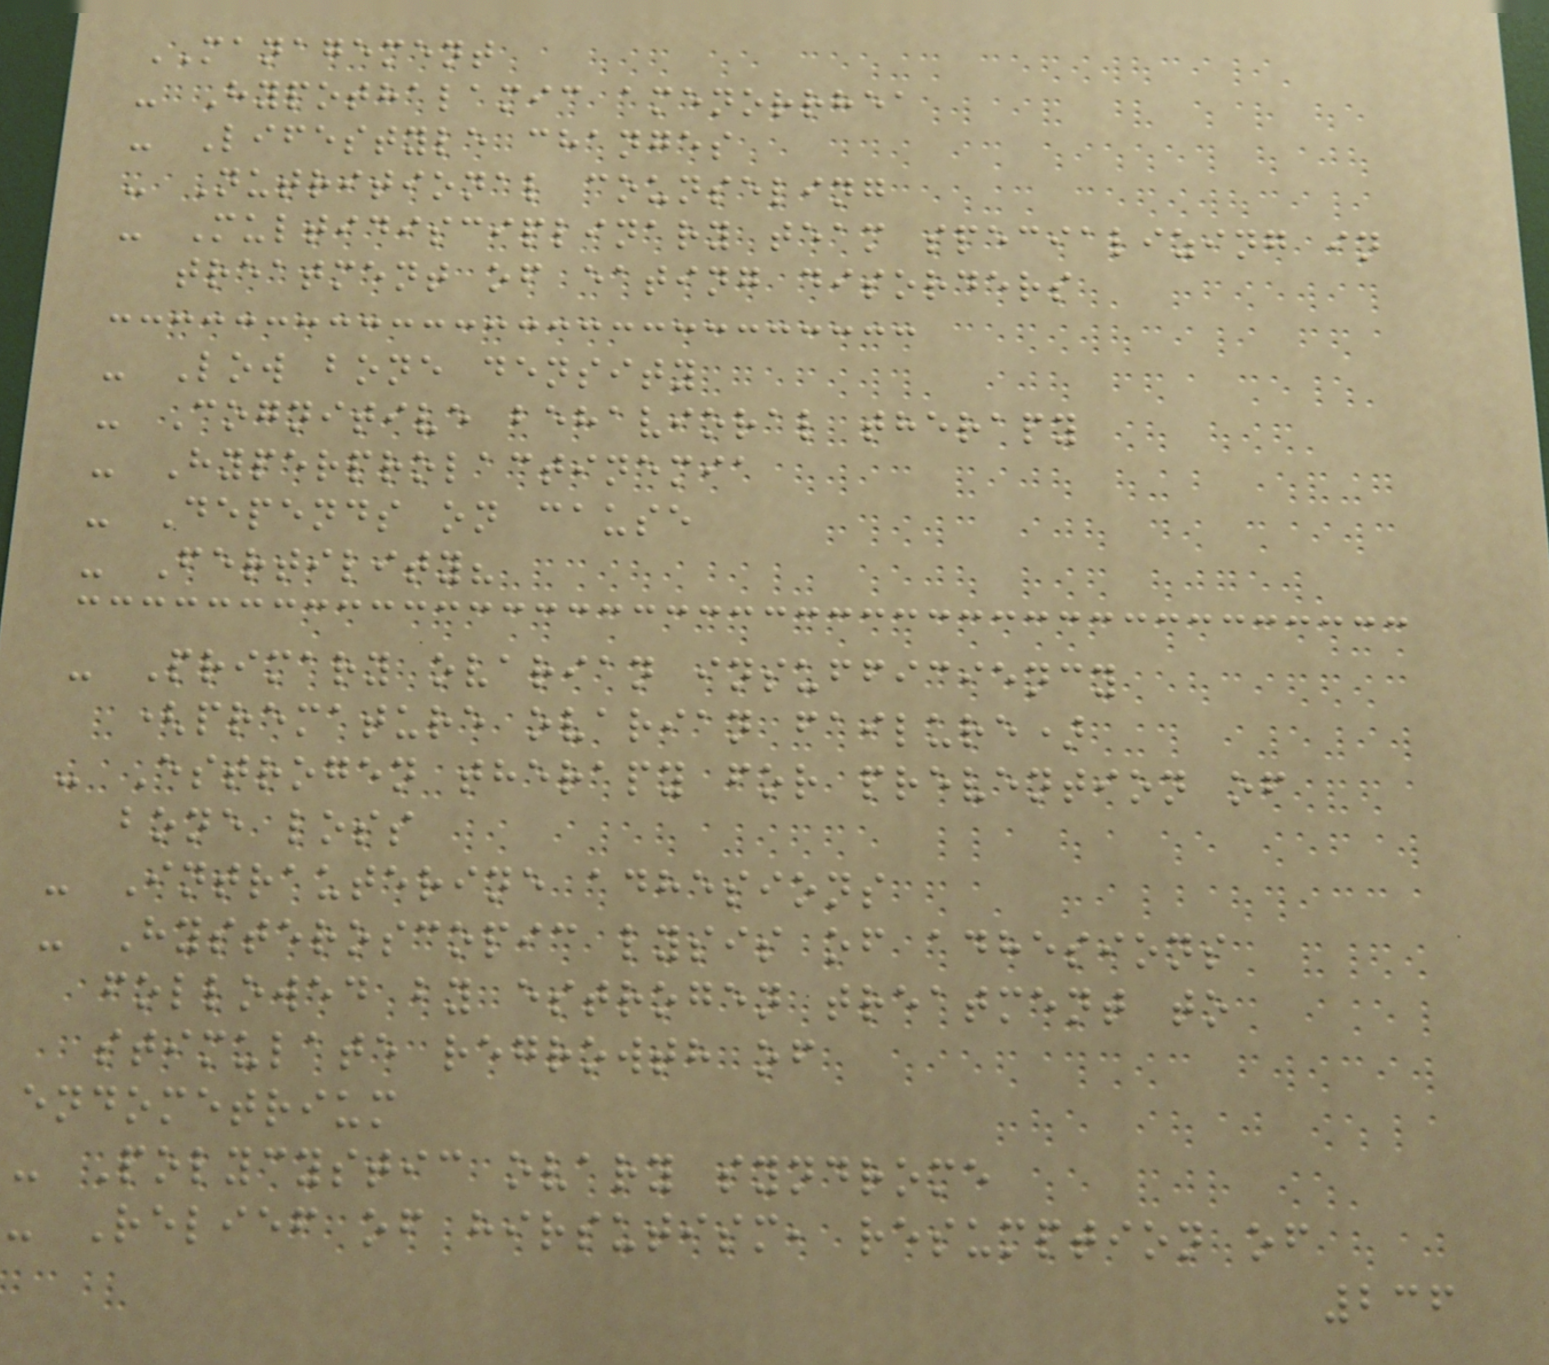MANAGEMENT
- Hypothalamic amenorrhea
- Lifestyle changes
- Nutritional counseling
- Multidisciplinary team specializing in
treatment of eating disorders
- Low bone density
- Cognitive behavioral therapy
- Hyperprolactinemia
- Depends on cause
- Fertility?
- Primary ovarian insufficiency
(premature ovarian failure)
- Estrogen therapy for prevention of
bone loss
- Intrauterine adhesions
- Hysteroscopic lysis of adhesions
followed by estrogen treatment to
stimulate regrowth of
endometrium
- Polycystic ovary syndrome
- Relief of hirsutism, resumption of
236
